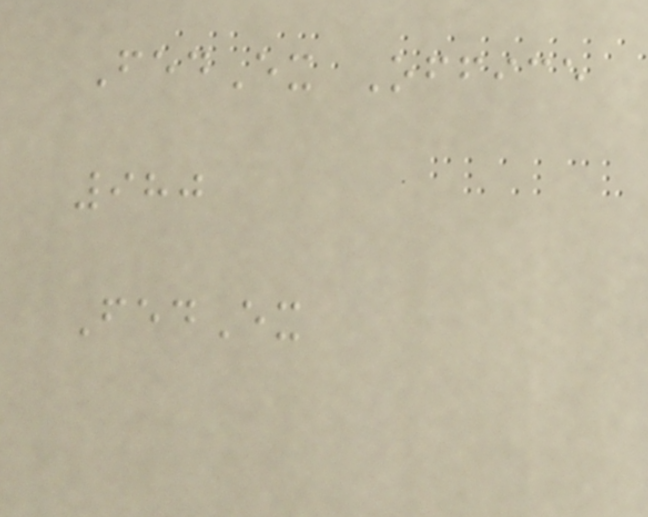FedEx Office
980
FedEx
